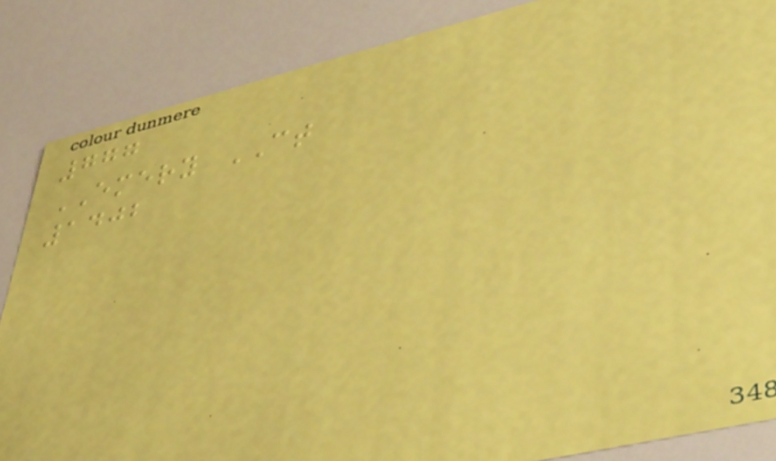777
EMERY CT
1402
